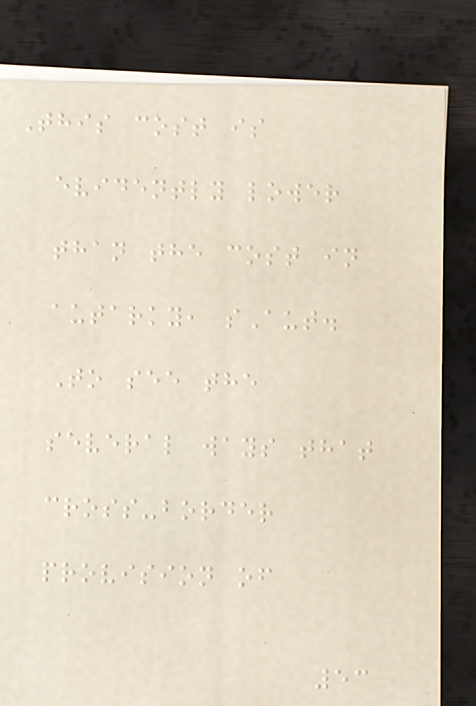This cost is
evidently lower
than the cost in
autarky, sAut.
To see the
several ways that
cross-border
provision of
53
